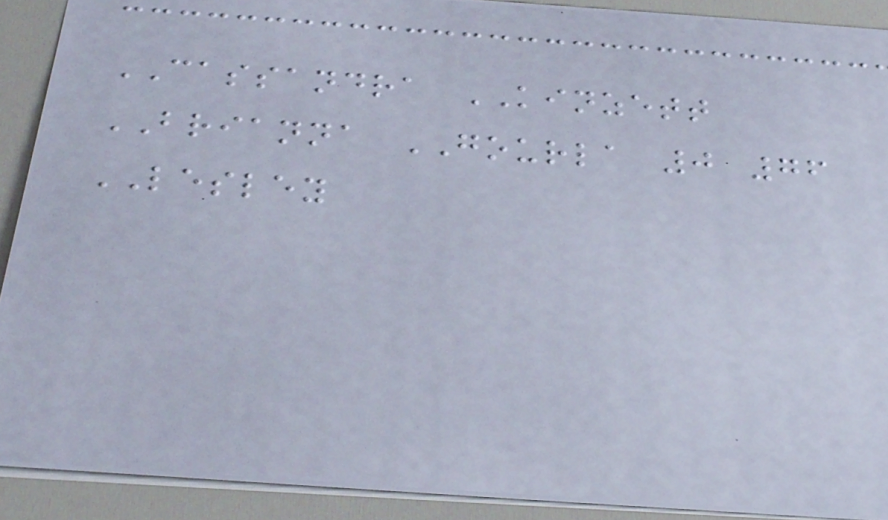CASSANDRA KINZETT
BRIANNA GOURLA 0 76
LESLEY
